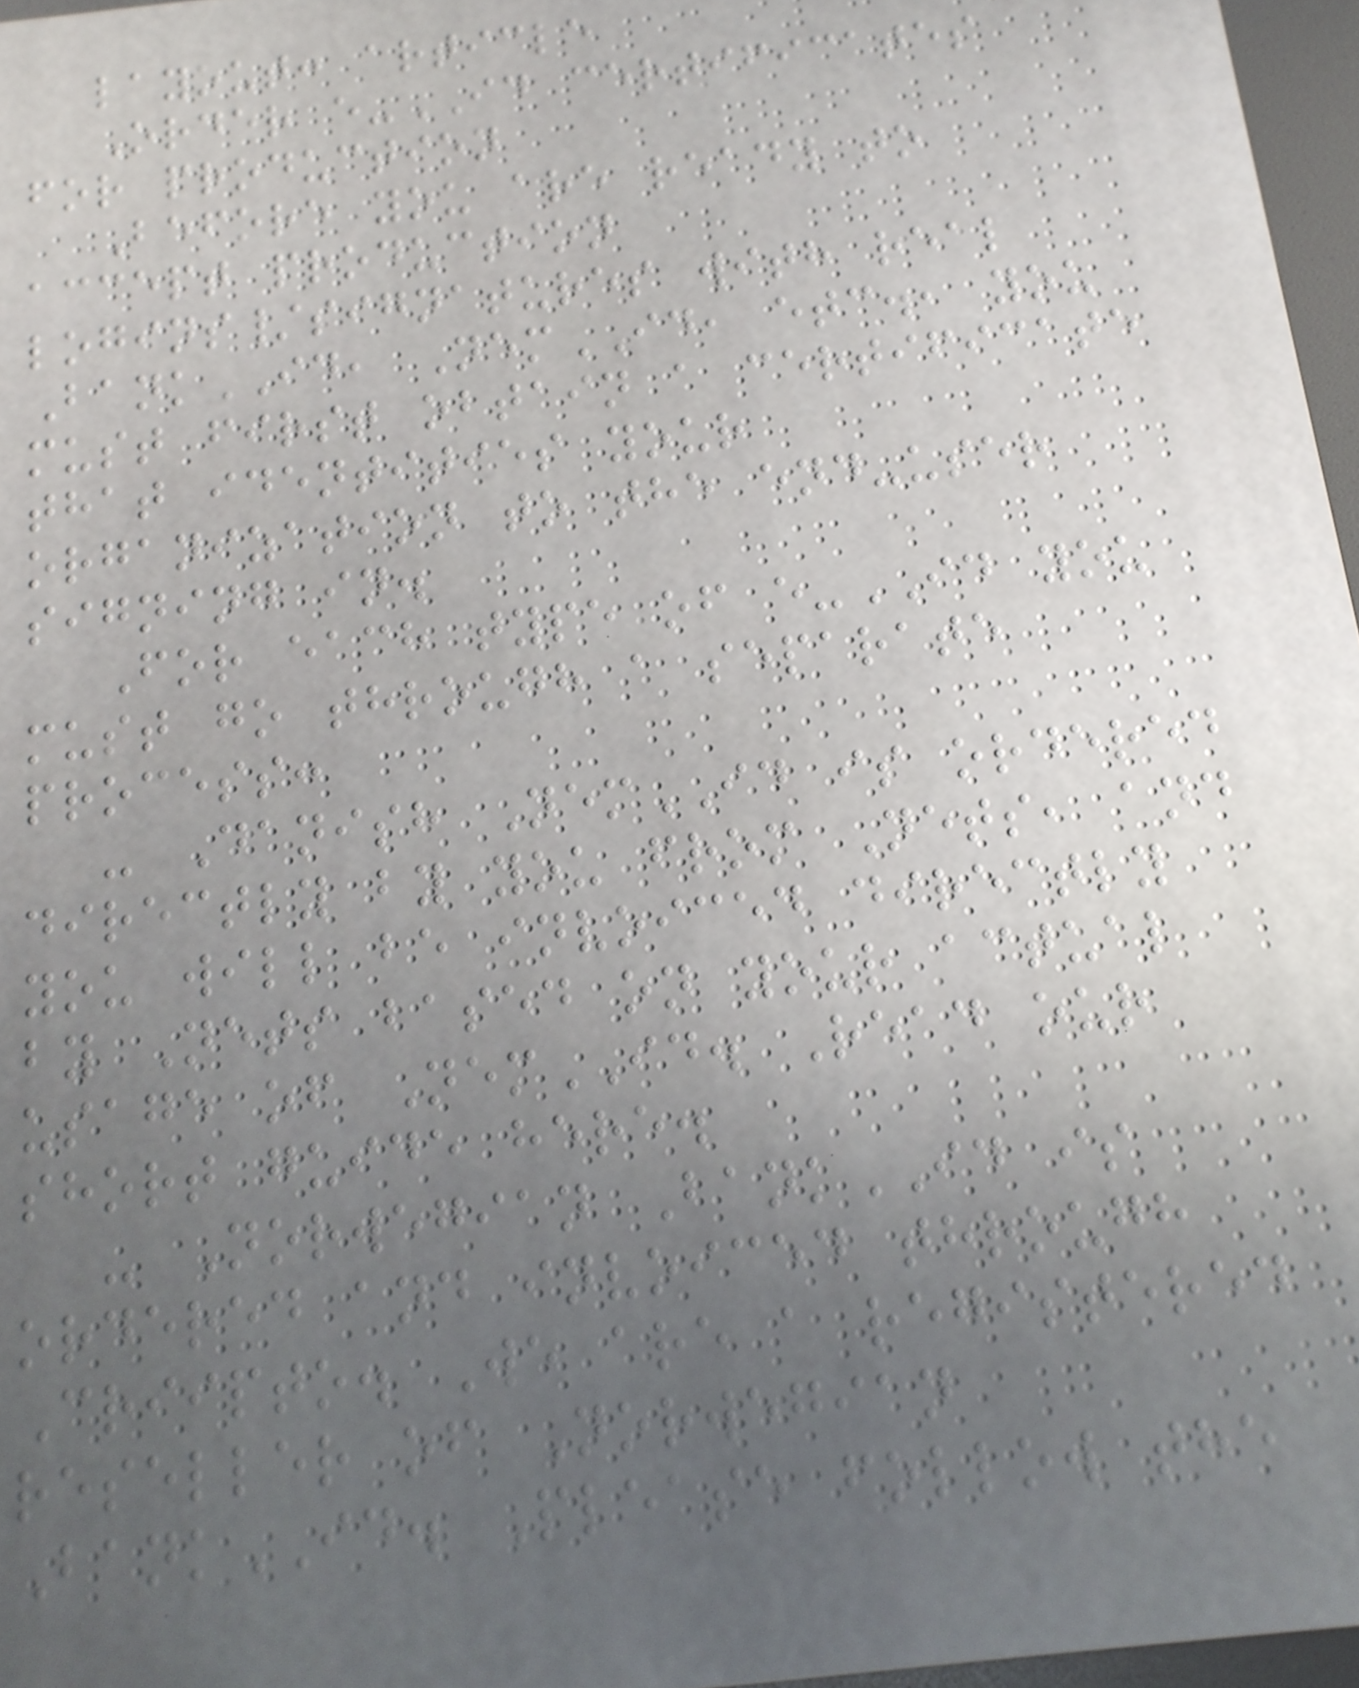layout: article
Order e-ID certificates
for production
Before you are ready to
accept production
logins/signatures with real
BankID, NemID, etc., you
must first obtain a certificate
that identities your
organization to the end-user
signing in.
For each type of e-ID you
must go through a separate
process:
- Danish NemID is ordered
directly by you from Nets, and
you will be invoiced directly
by Nets based on your actual
usage of NemID. Read our
short guide here.
- Norwegian BankID is
ordered and invoiced through
Criipto. We are a registered
reseller of Norwegian
BankID. Please follow the
